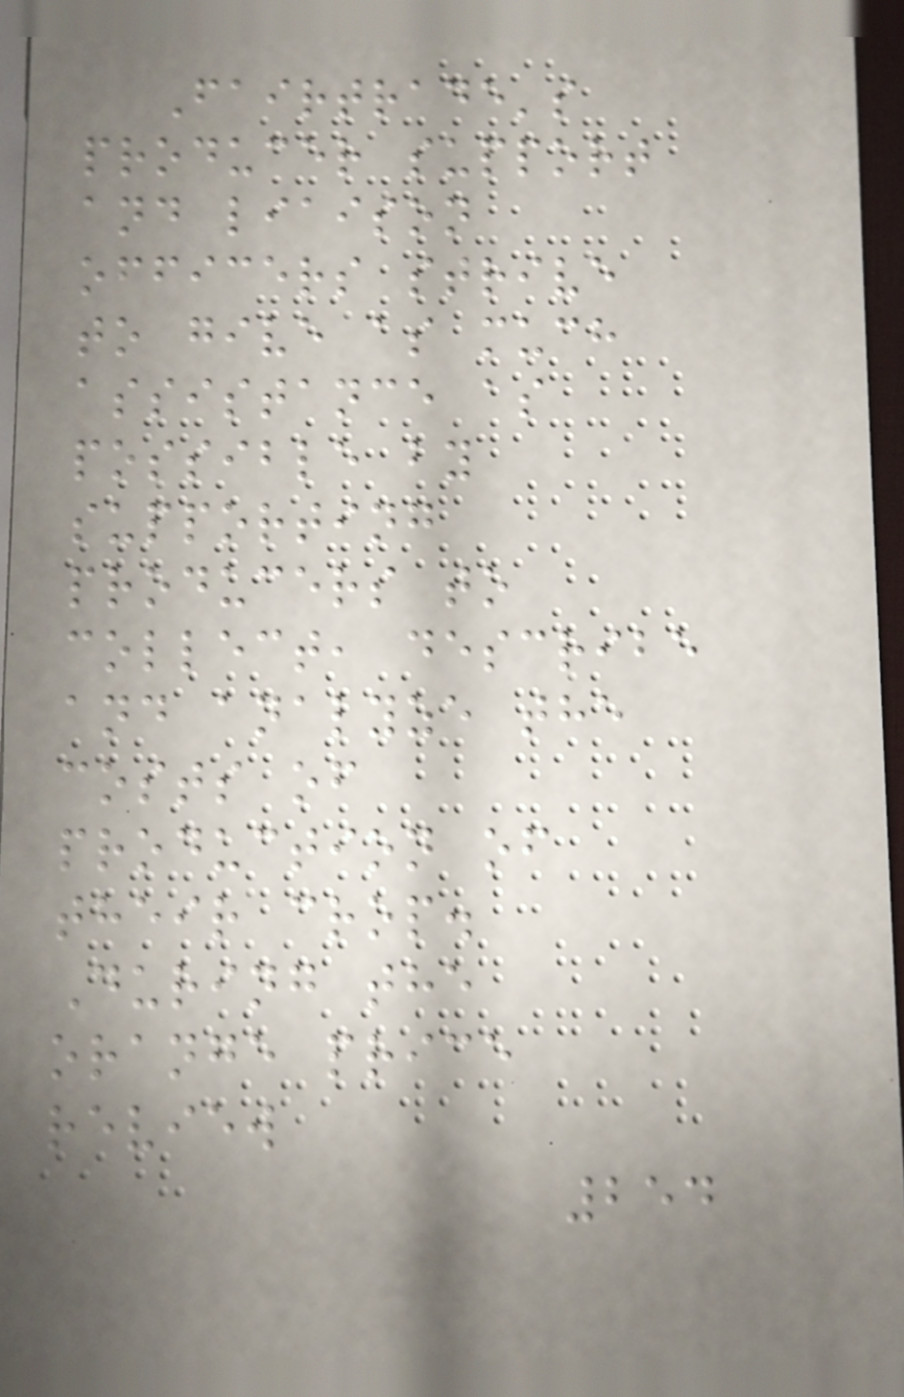Fairtrade's
producer support
and liaison
officers strive
to give as much
assistance as
possible by
supporting
producers to
collect, describe
and analyze the
costs of
production of
their crop.
During the
orange price
review
254
